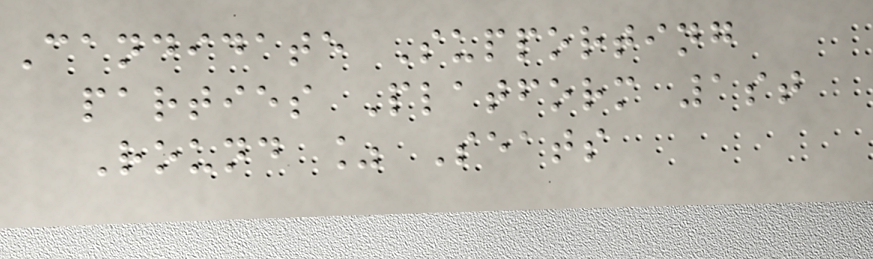Candidate Supporting
parties Platform 1st
Round % Seats
